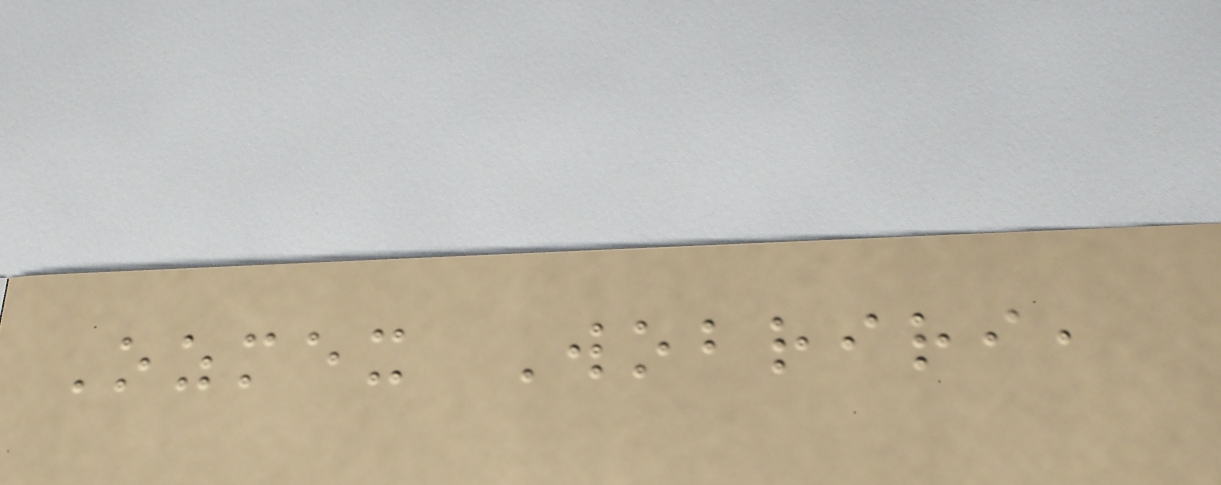Ozmex Wobriri,
